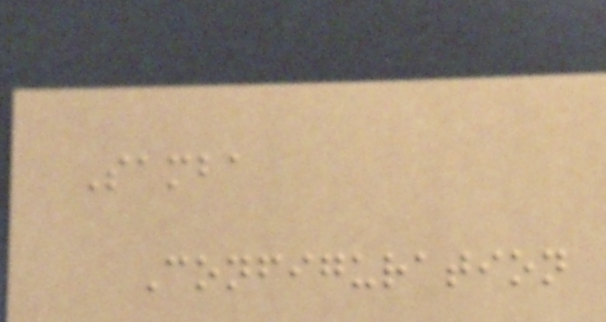Samba
Configuration
